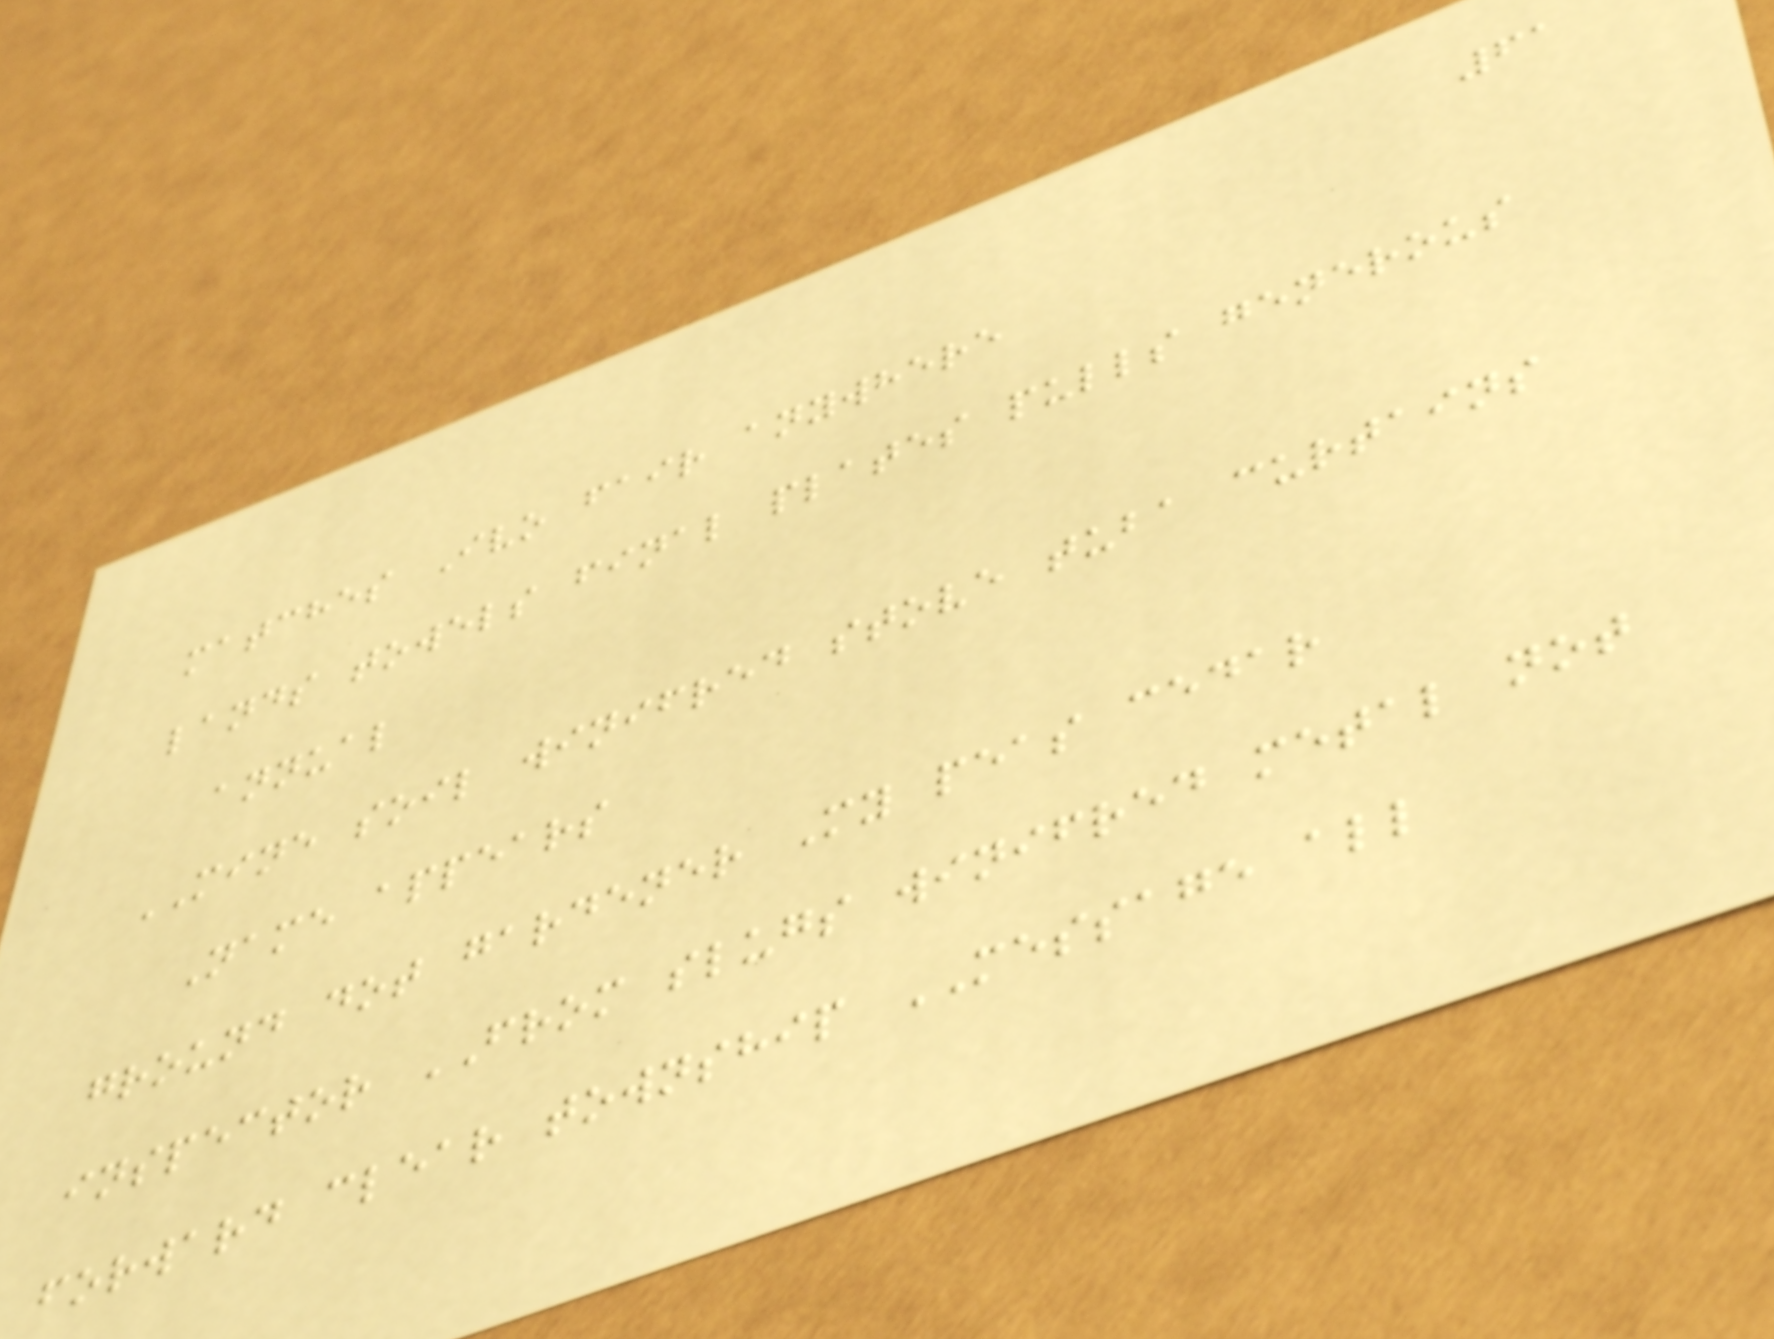61
matches Ivo fair anywhere
lands towels final plates pulls generous
annual
MINE soil winifred stove tuba curtains
Name appears
ground dot gardener My peas cedar
inspector FROM slugs winifred metal not
forward clear township MESSAGE all
